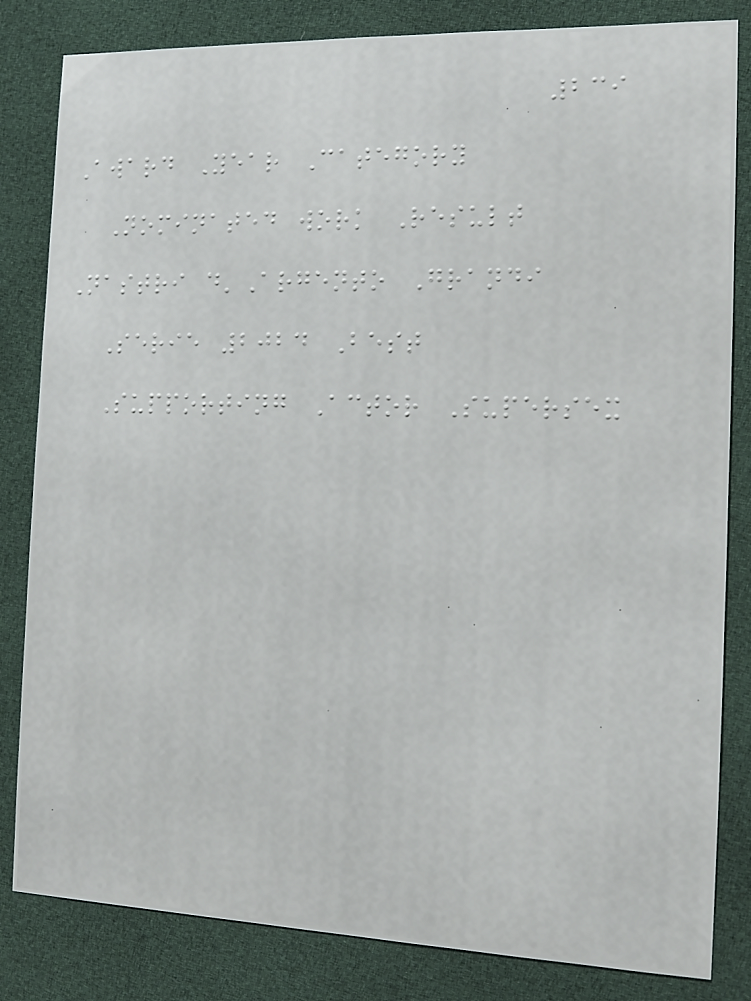239
Award Year Category
Nominated work Result
Nastri d'Argento Grandi
Serie 2024 Best
Supporting Actor Supersex
